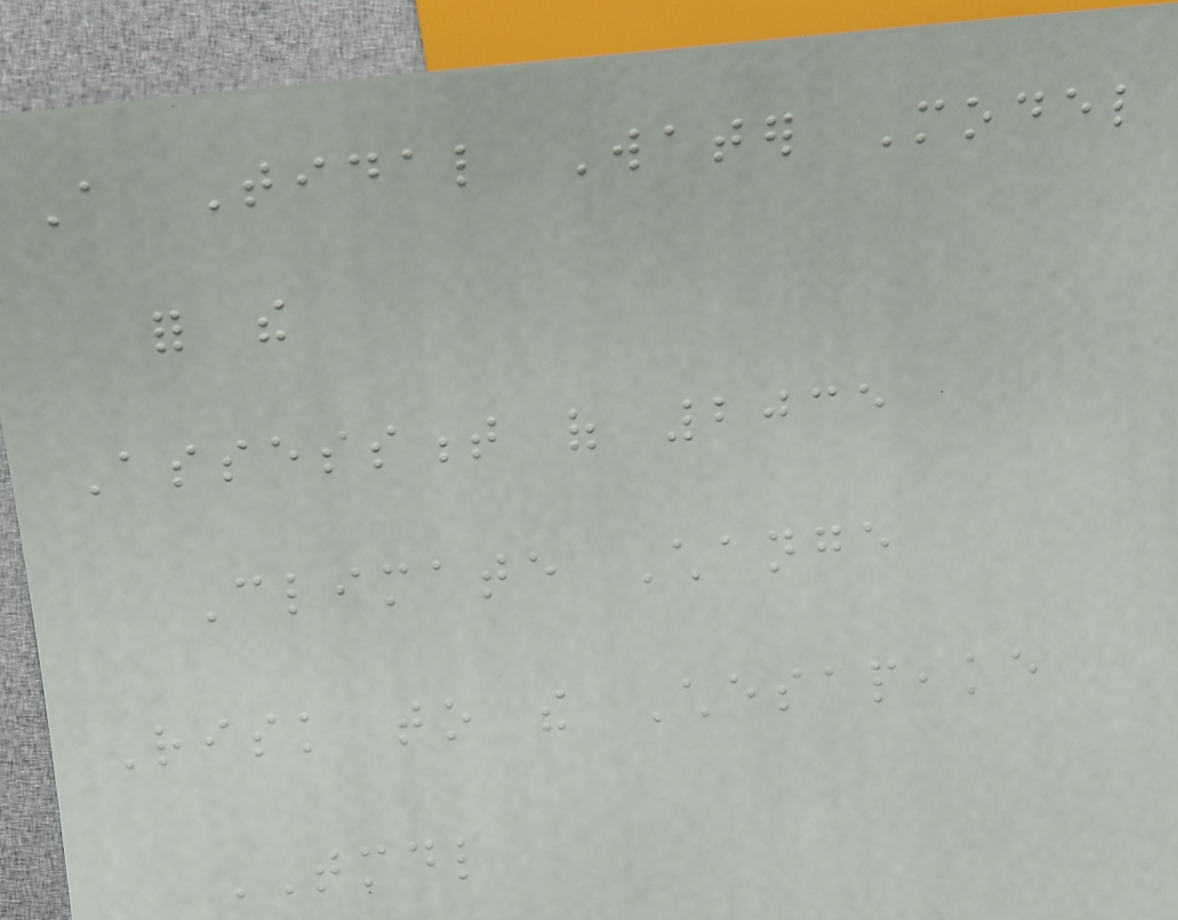A Tidal Water Model
for the
Assessment of 2035
Climate Change
Risk to the Chesapeake
TMDL
